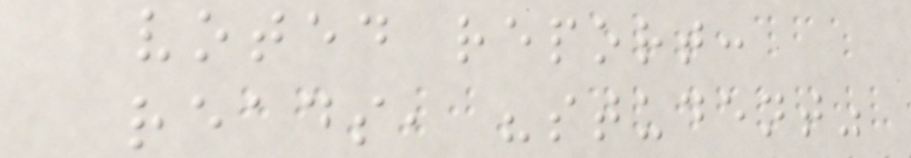voted report:
reads, "student"
